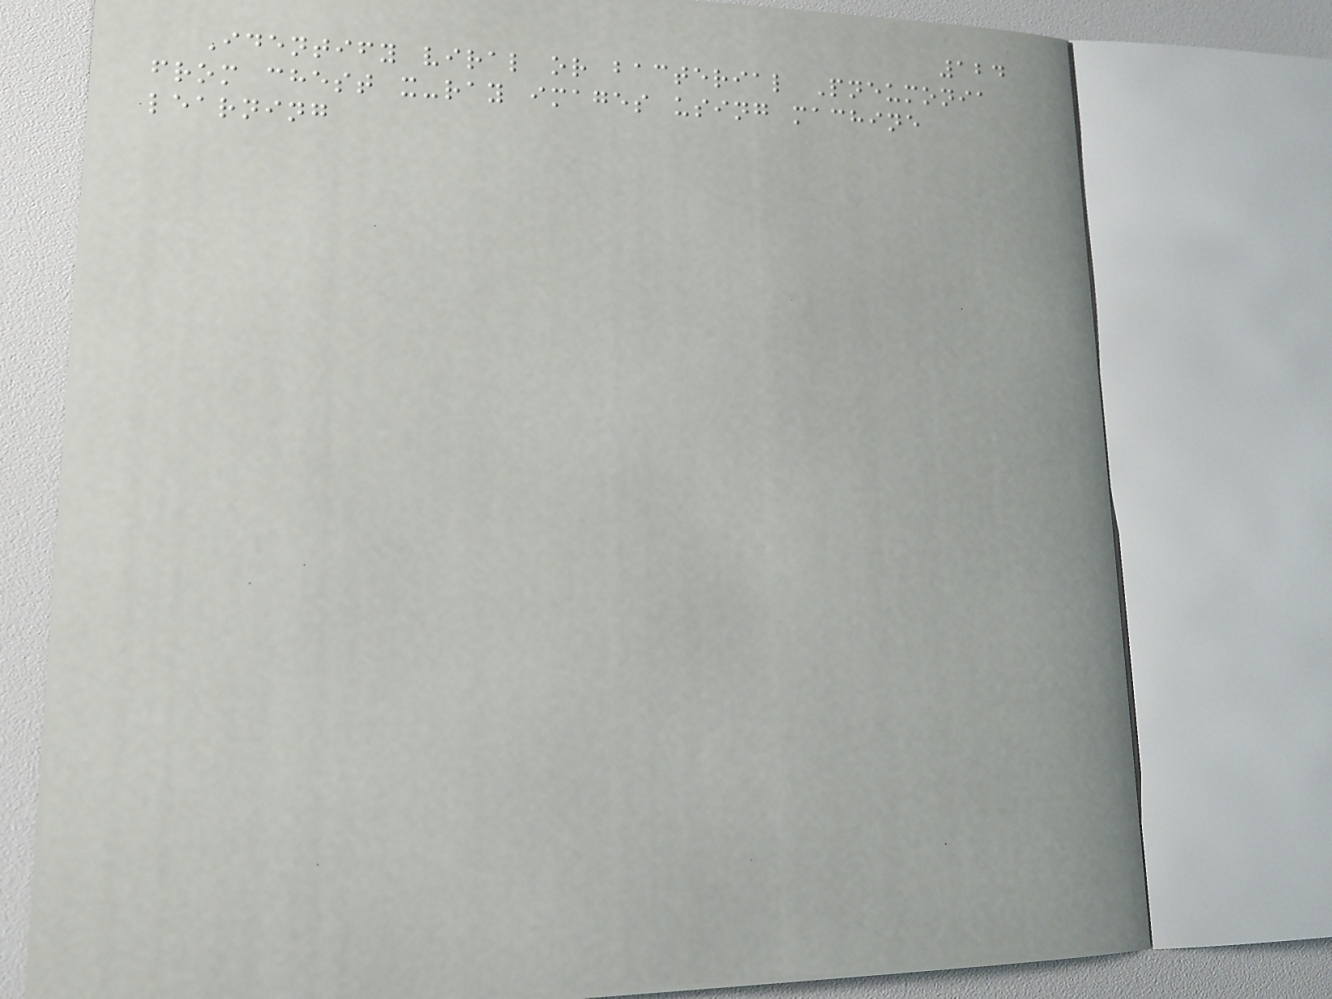124
Identify viral or bacterial Pneumonia
from chest x-ray images using machine
learning
